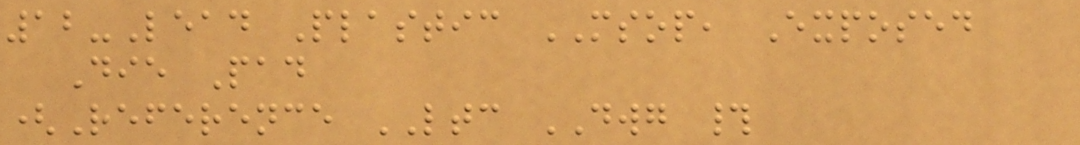12-Lead Plastic MSOP, Exposed
Die Pad
(Reference LTC DWG #
